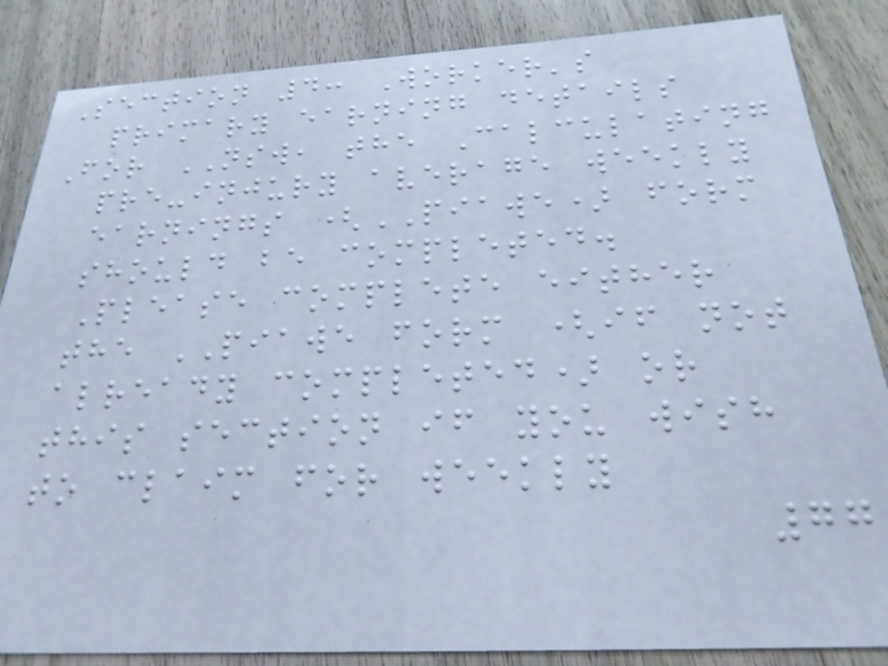Section 4: Worker's
primary earning details
For NSW, the Calculating
pre-injury average weekly
earnings (PIAWE) form
should be completed.
Please complete either
the PIAWE form (if not
already completed) or
this section if you wish
to claim for weekly
77
